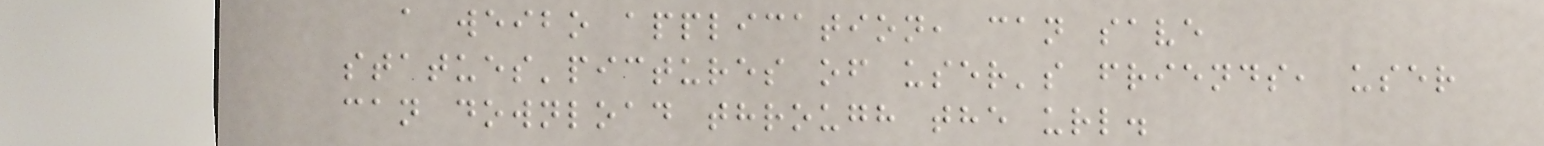a weibo application, can save
statues'pictures of user's friends, user
can download through the url.
